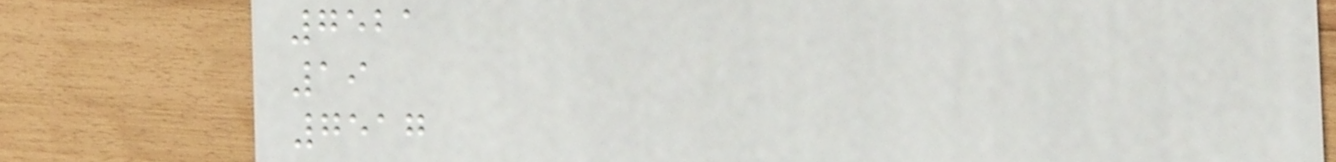7521
19
7517
